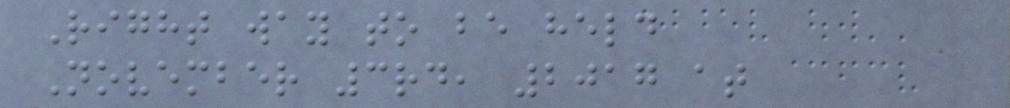Right way to be held
November 3rd, 2017 at
